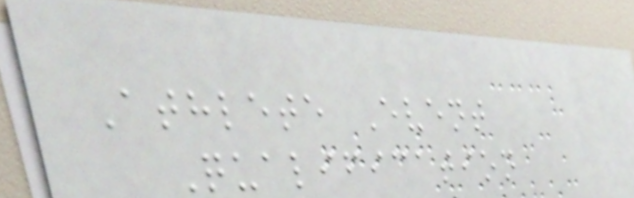Athlete Event
Qualification
